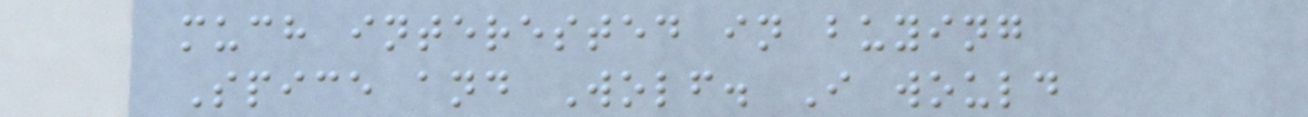much interested in buying
Spice and Wolf. I would
